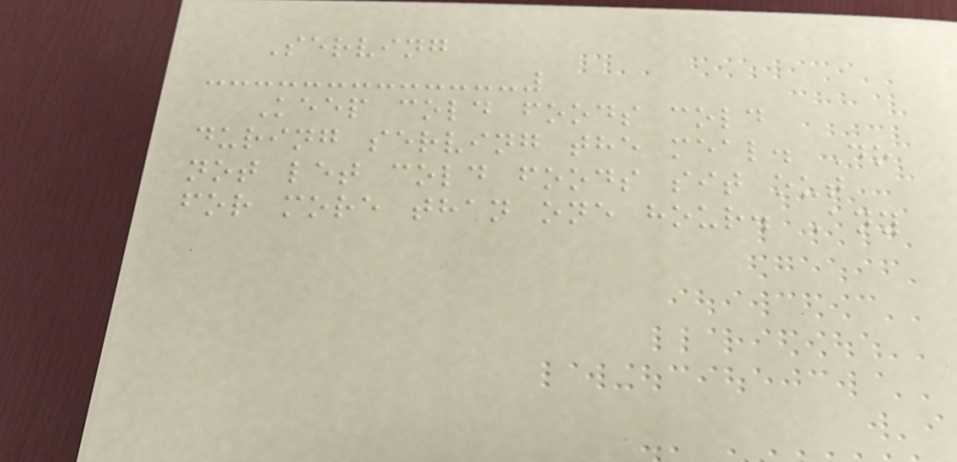Serving
Keep cold foods cold
during serving the meal. Do
not let cold foods sit out
for more than one hour. Any
